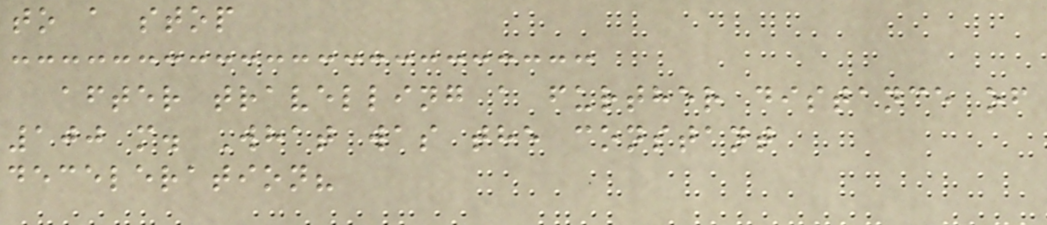to a stop
after travelling a further distance of
100 m. What was the constant
deceleration?
